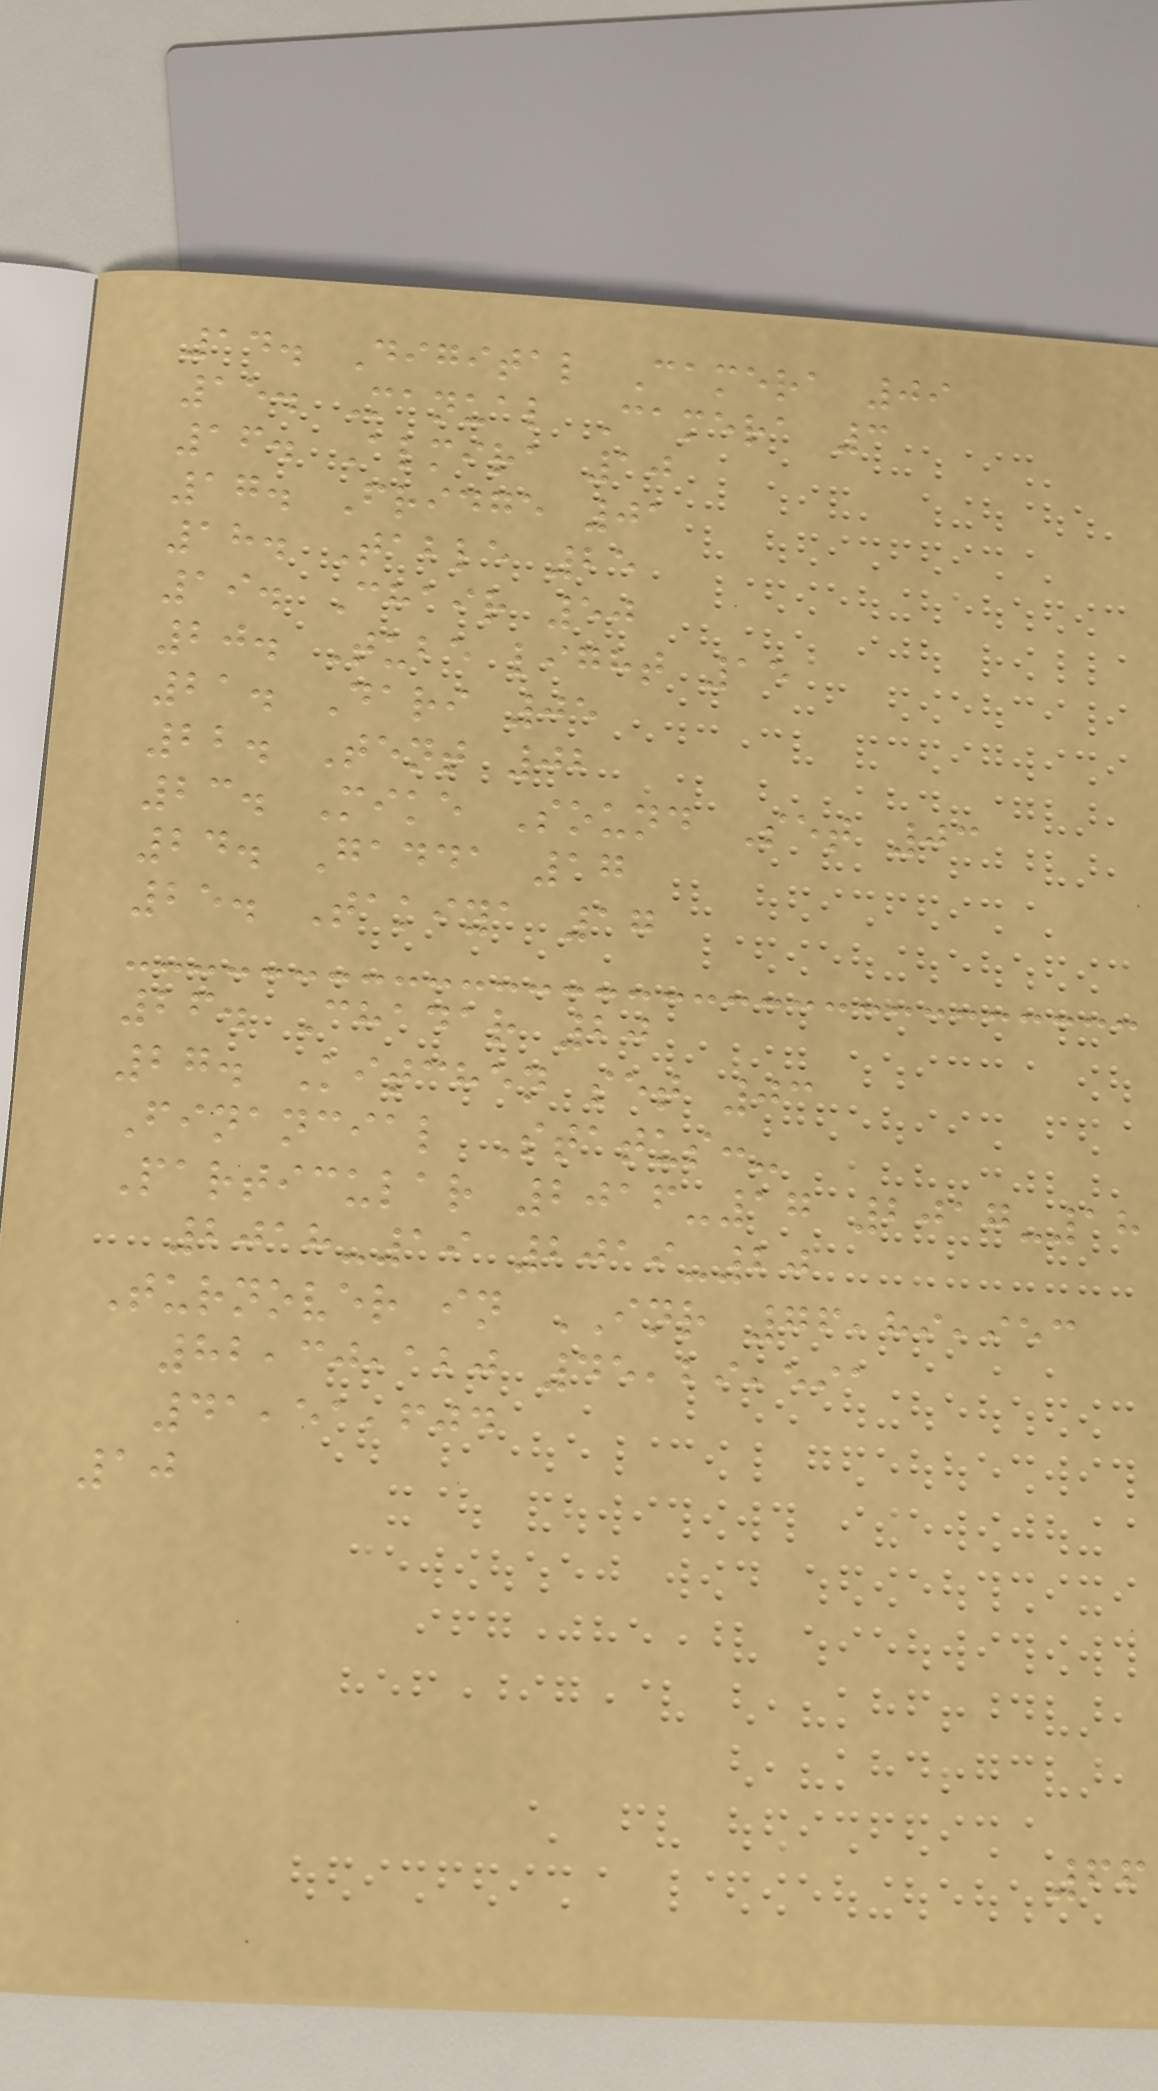14. Digital Camera 09
15. Manual Camera 3
16. Almira 10
17. Fridge 01
18. Table 25
19. Chair 50
20. Tube light 15
21. Dari 05
22. Tent 02
23. Mike Sound Set 03
24. Gadda 17
25. Takiya 17
26. Chadar 20
27. Kitchen set 03
Financial Status:-
Particular 2016-17 2017-18
2018-19 2019-20
Turnover in INR 76,89,953
82,30,120 45,29,591
41,51,604
10
66
